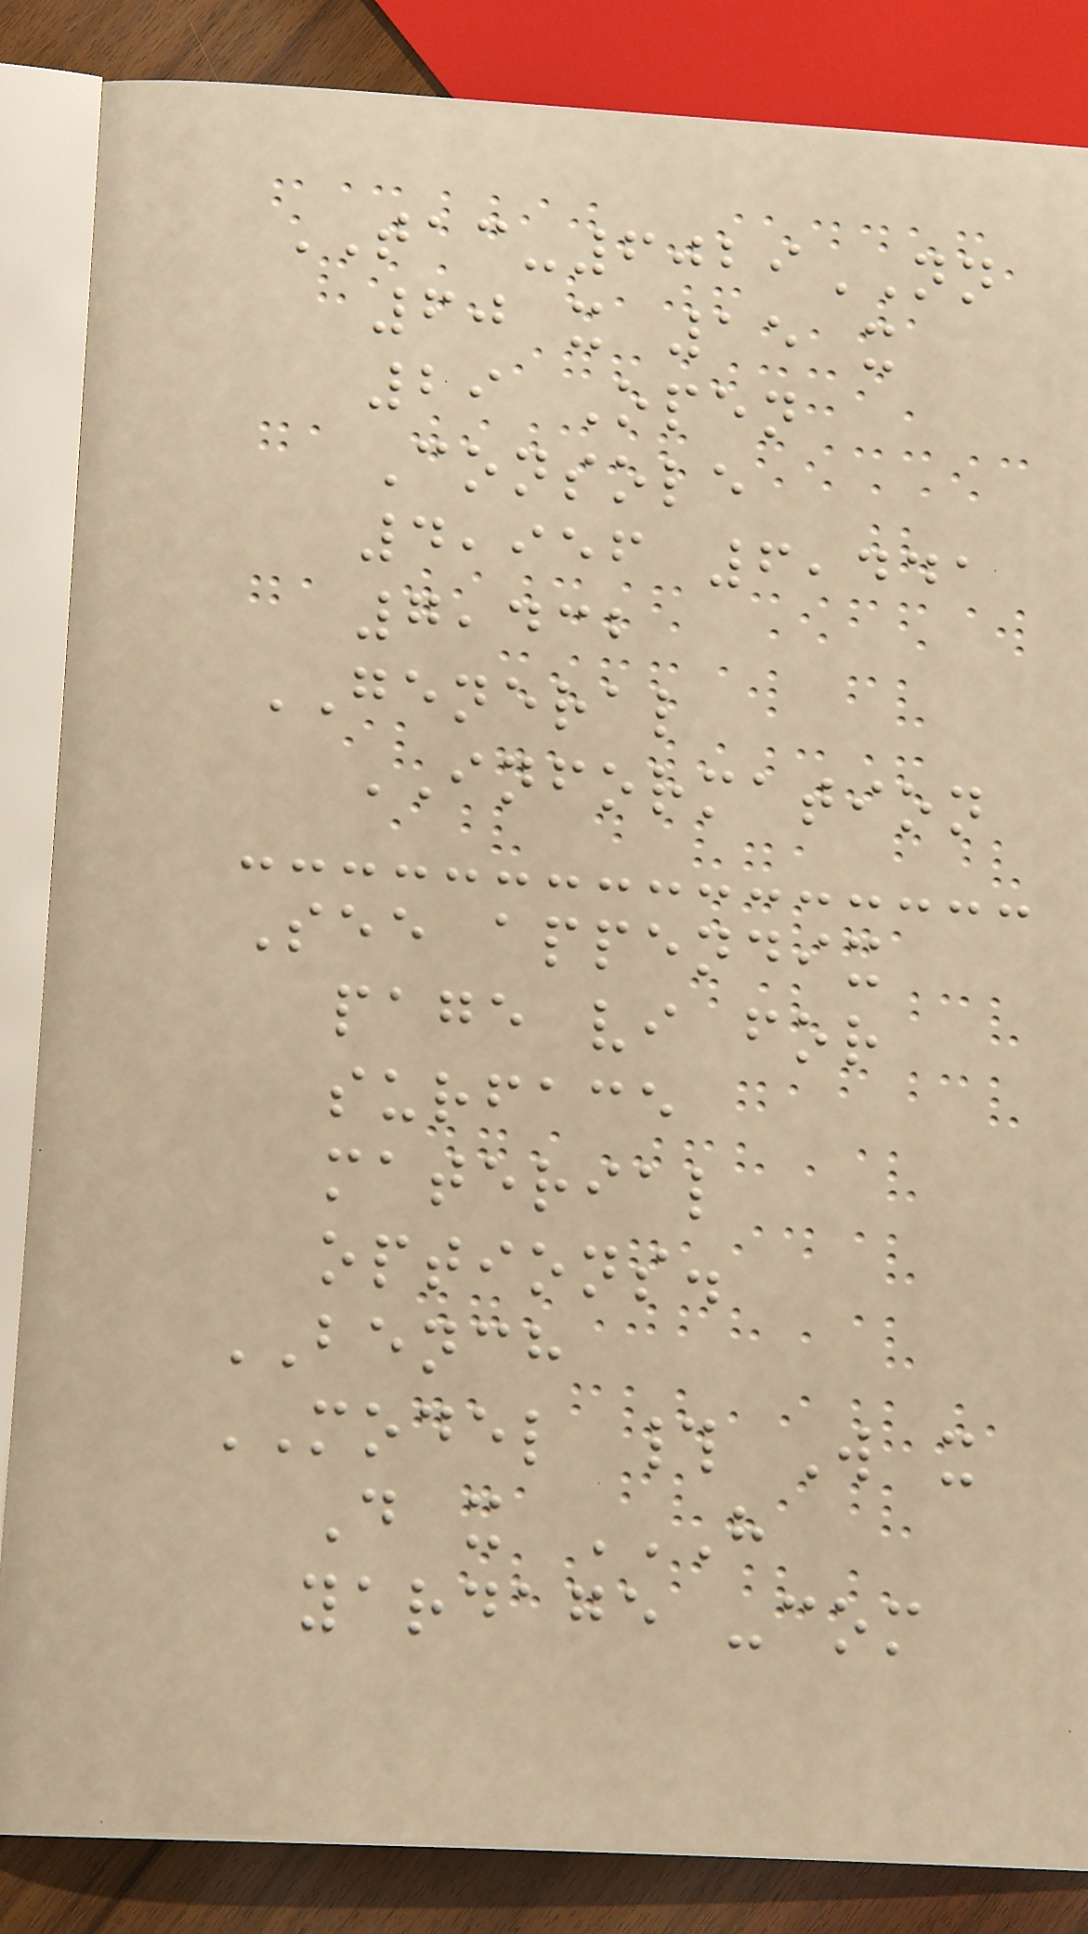TAC-6029NN
60 x 15 x
29 Open
Console
4,956 6,441
7,432
GENERAL
INFORMATION
See appendix
page vi for
surface
material
options.
BENCH
MODEL # W x
D x H
YARDAGE -COM
